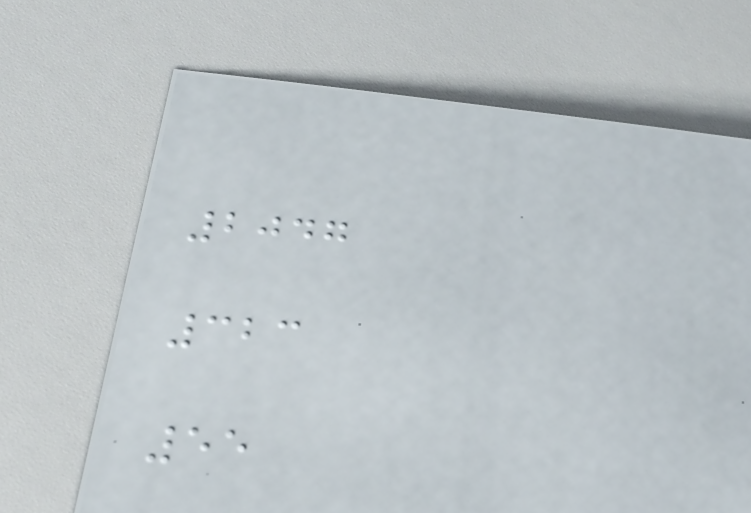2047
323
55
